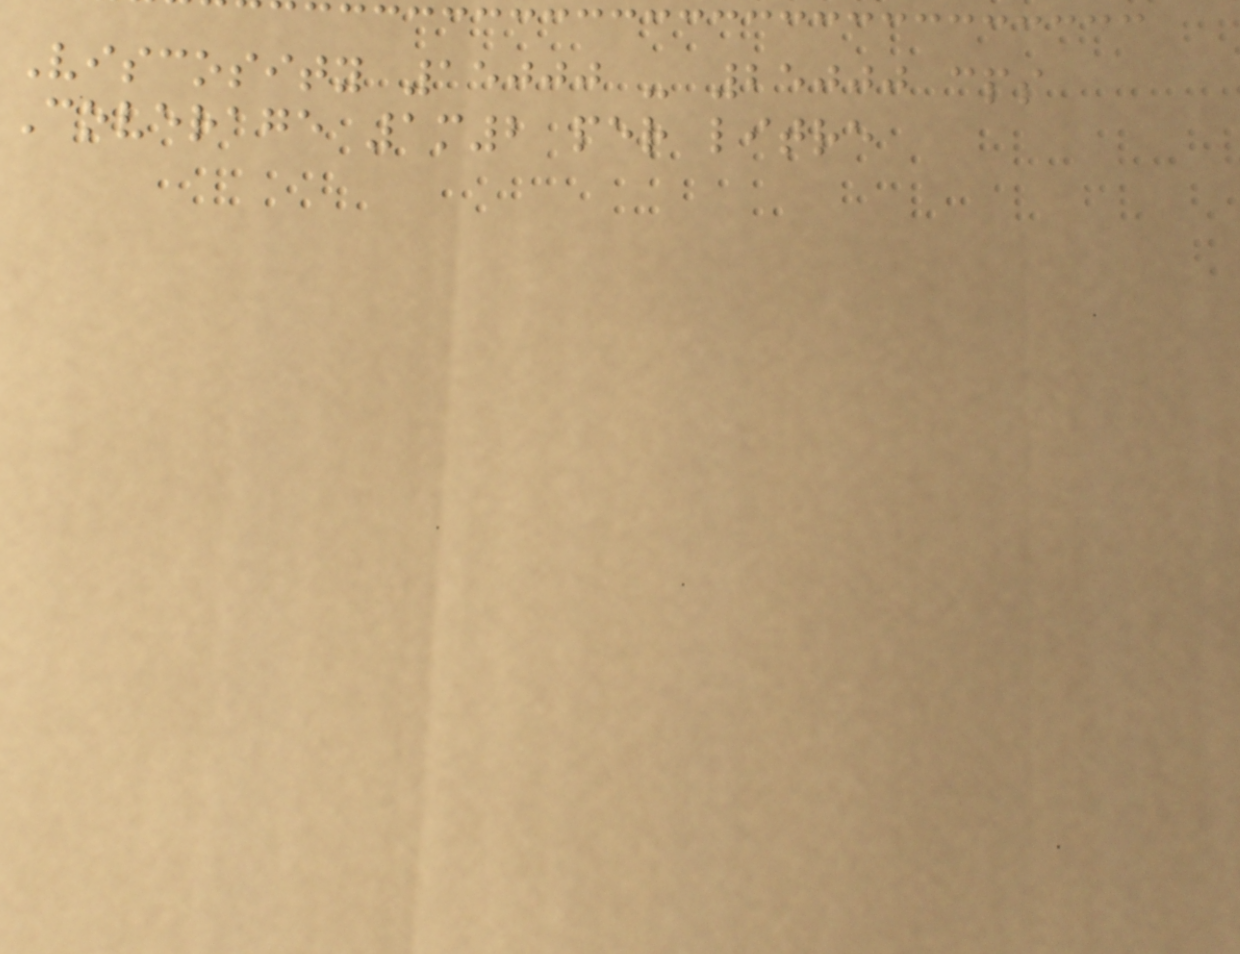Viscosity 15000 - 25000 cps
Coverage 1m2 per litre
